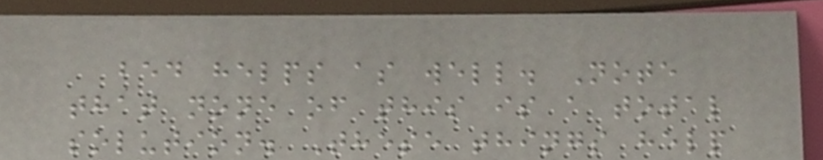bed helps as well. Note
that none of this is a total
solution. These things help
